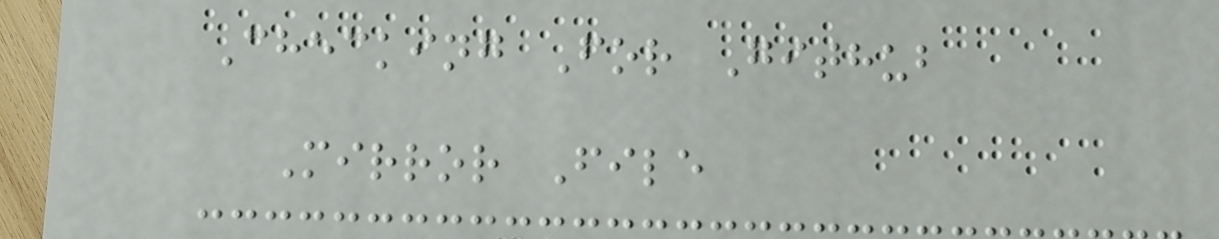Checking For Github
Mirror File
